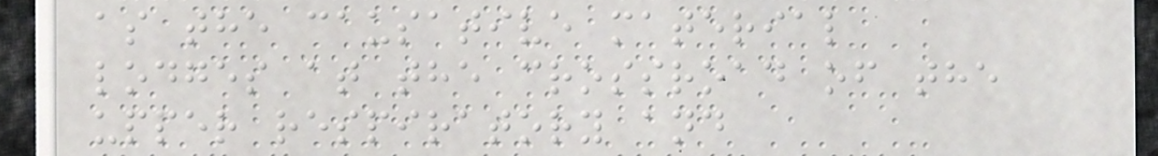as the causative material
lodges at the crossroad of the
upper respiratory and
